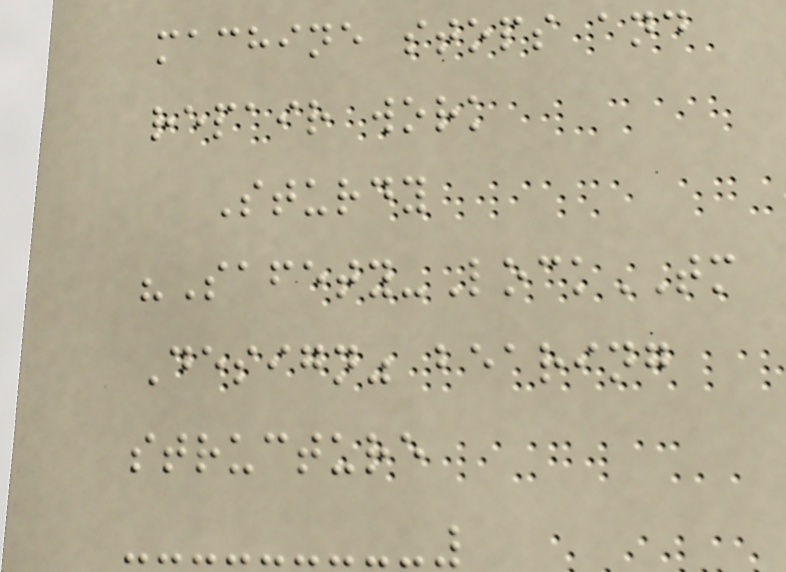machine stops and
repair work
Sturdy
"Safety-LockTM
Design" bearing
structure
